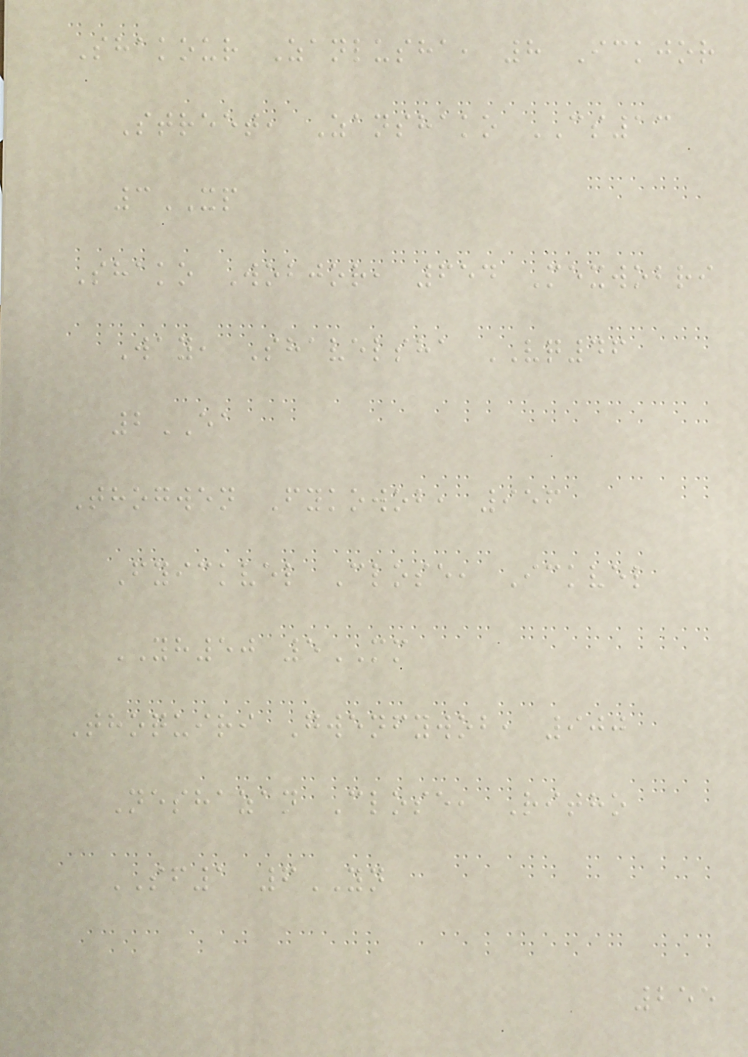Shakour Zanlusha, 8 Ickjor
Street, Zanshako CS13
3XP
Shako Wobjor, 654 Mexwobri
Way, Shavelsha VQ46
2EA
Thogwen Fykowob, 956
Fyickvel Close, Ickvel
YH50 5MM
Thoquiri Gwenfywob, 900
Neshazan Close, Ritho
SF1 6YN
255
